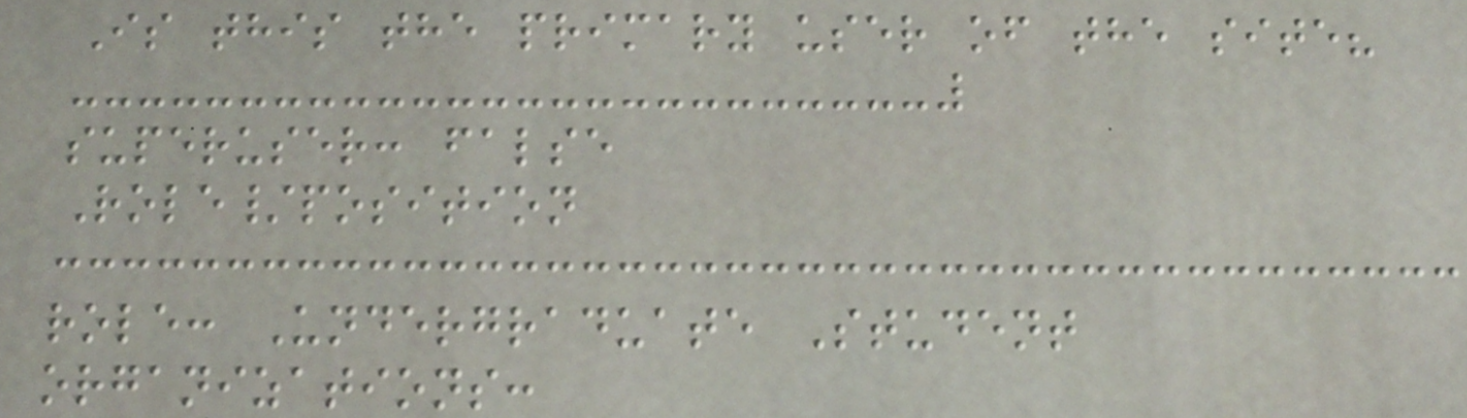Is this the primary user of the site?
superuser: false
Role/position
role: Undergraduate Student
organizations:
